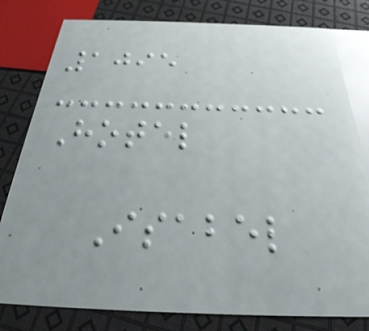1095
Hotel
Isabel
